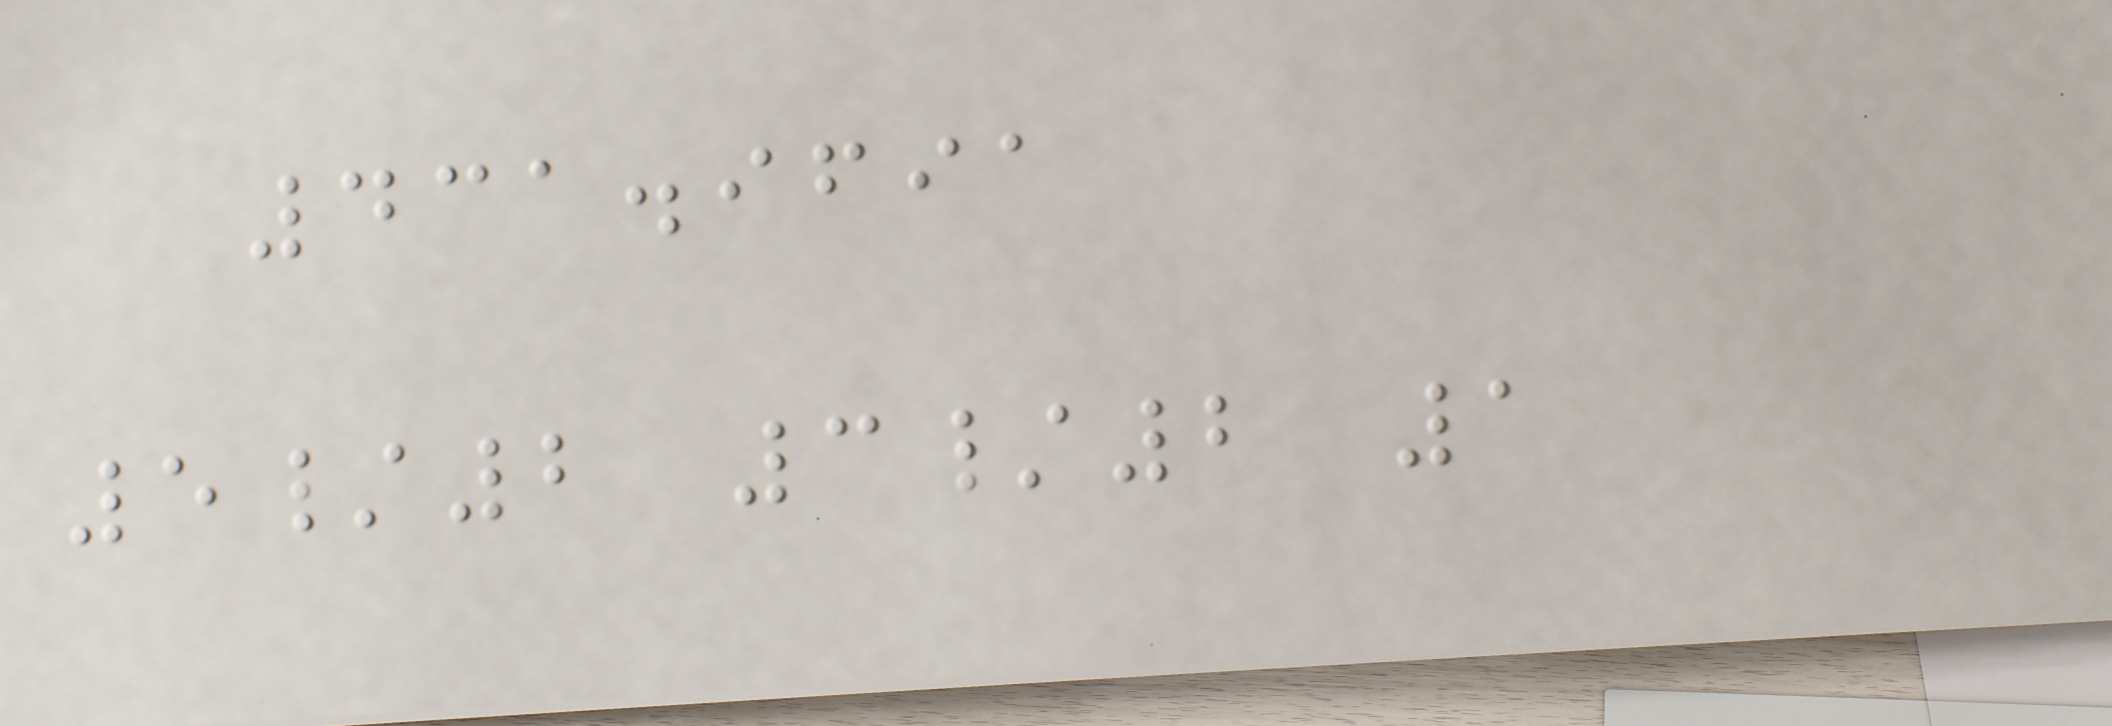431.9691
5/2 3/2 1
